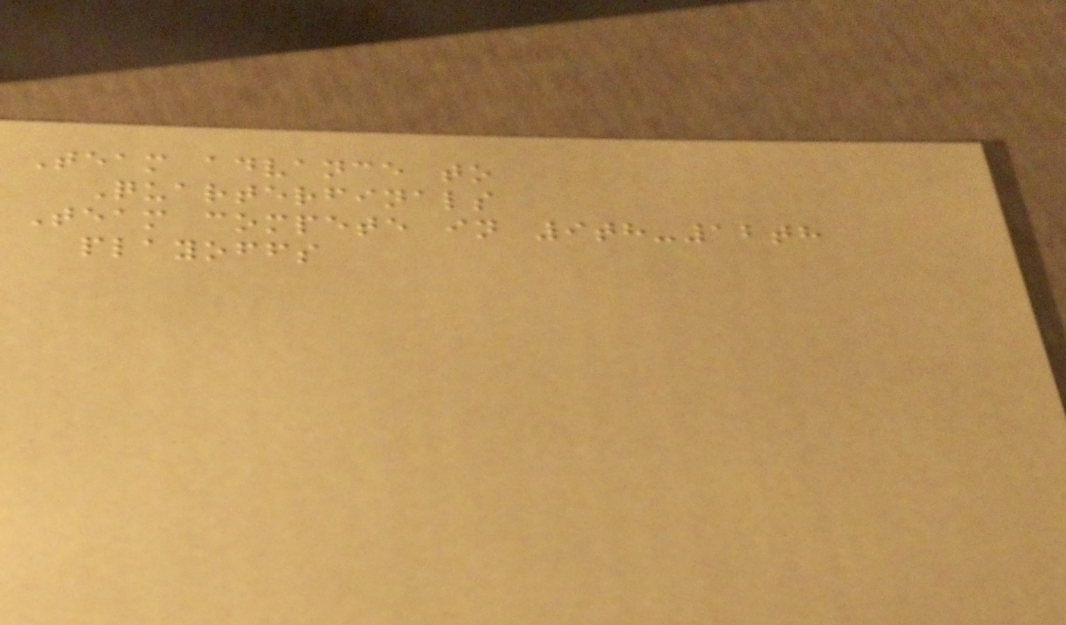Team advance to
Quarterfinals
Team compete in 9th-12th
playoffs
